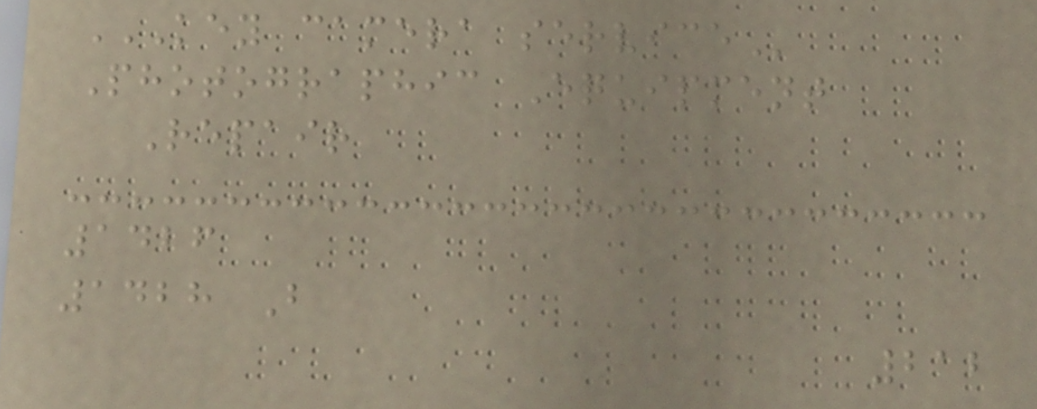KEY CAMERA SERVICE
Photographic Equipment
Repair
1426
1428 B
212
